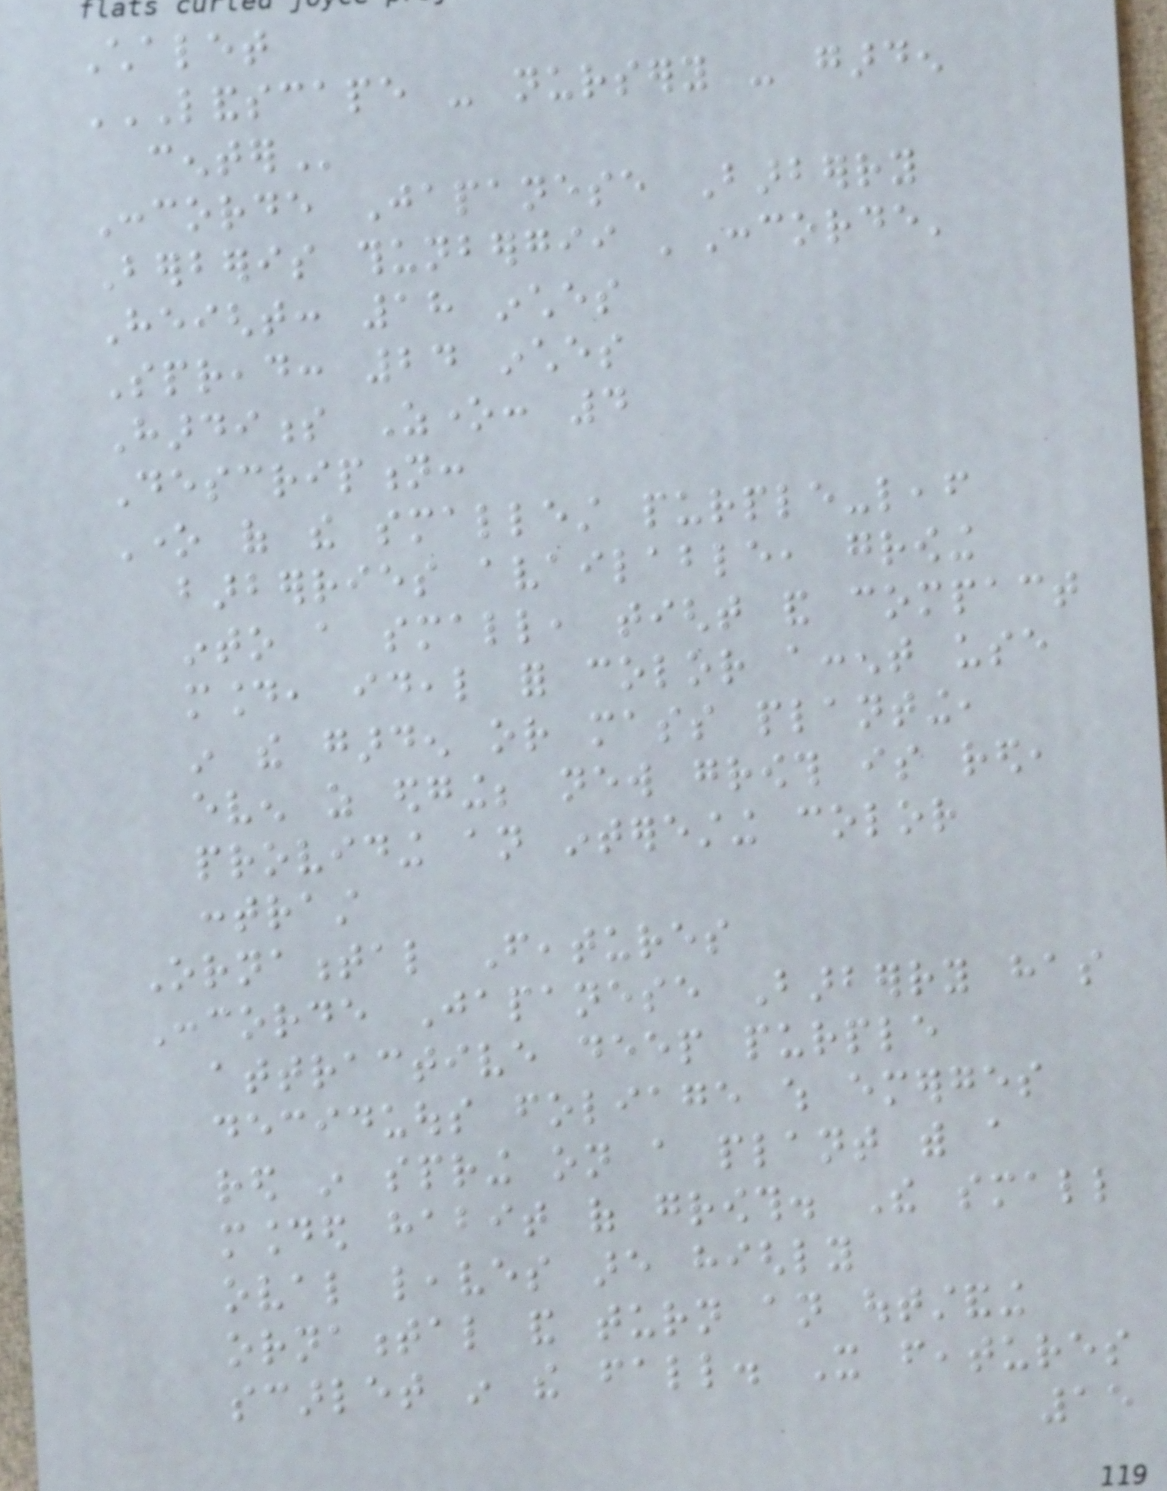Chalet
LANDSCAPE - NURSERY - GARDEN
CENTER
Concorde Japanese Barberry
Berberis thunbergii 'Concorde'
Height: 18 inches
Spread: 24 inches
Hardiness Zone: 4
Description:
One of the smallest purple-leaf
barberries available, growing
into a small, tight and compact
mound, ideal for color accent use
in the garden or mass planting,
even as edging; new growth is red,
providing an interesting color
contrast
Ornamental Features
Concorde Japanese Barberry has
attractive deep purple
deciduous foliage which emerges
red in spring on a plant with a
mounded habit of growth. The small
oval leaves are highly
ornamental and turn an outstanding
scarlet in the fall. It features
15
